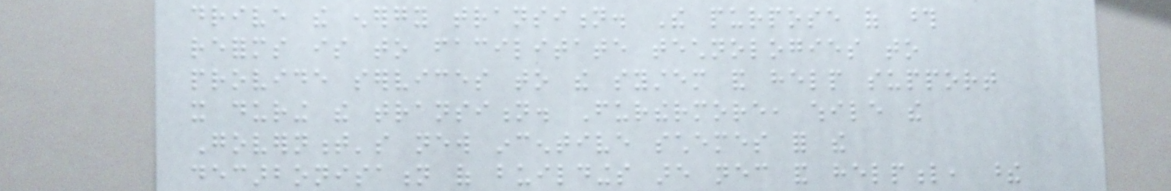drive the energy transition. The purpose of those
reforms is to facilitate technologies to
provide services to the system and help support
it during the transition. Furthermore, while the
Government's new incentive schemes for the
decarbonisation of buildings are necessary and helpful, these
